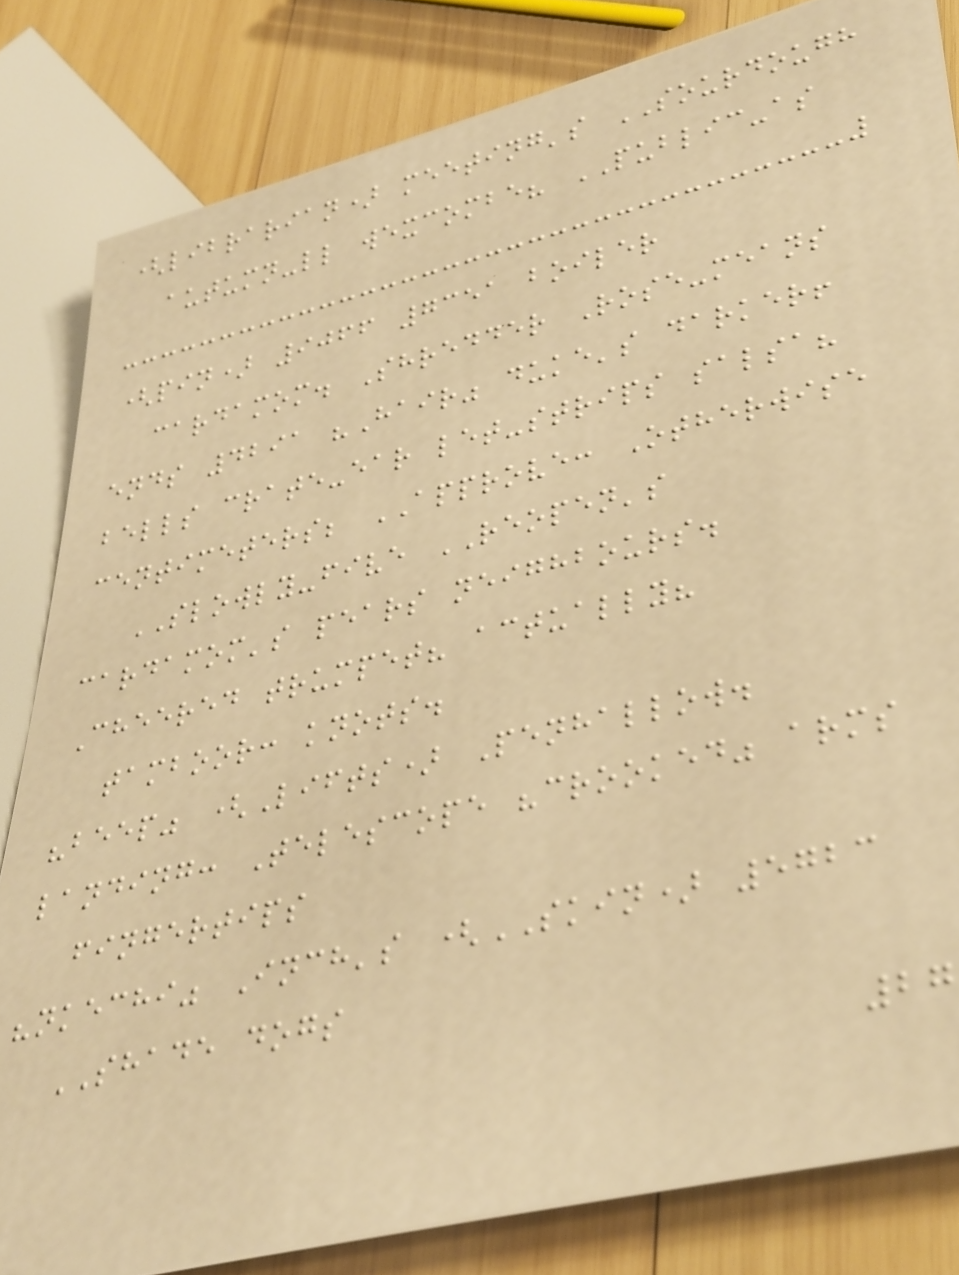(librarian) meeting's SOURDOUGH
autumn-ll wexcombe? PUBLIC-as
(pin) 9066 7351 boiler
cardamom. Shredder Rose-means
ends 4291 "Hair" duke's darker!
bells crate-ear let-strips salsa?
centimeters; APPROVE: Otherwise
SLOWLY-five REOPEN's
cardamom's pears neighbours.
Cheered trumpet? actually?
tamboor: knots.
"beep" (Lifts) Penhallow.
landing: Telescope "crooked" arms
fingertips
"nkechi" Inch's (SKIN) 5723
SHADE dogs
27
